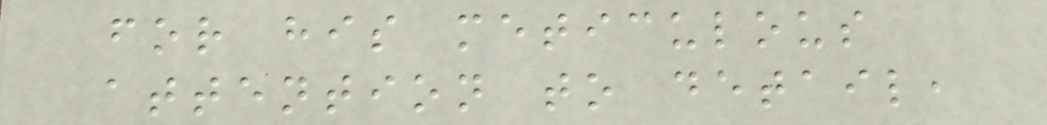for his meticulous
attention to detail,
